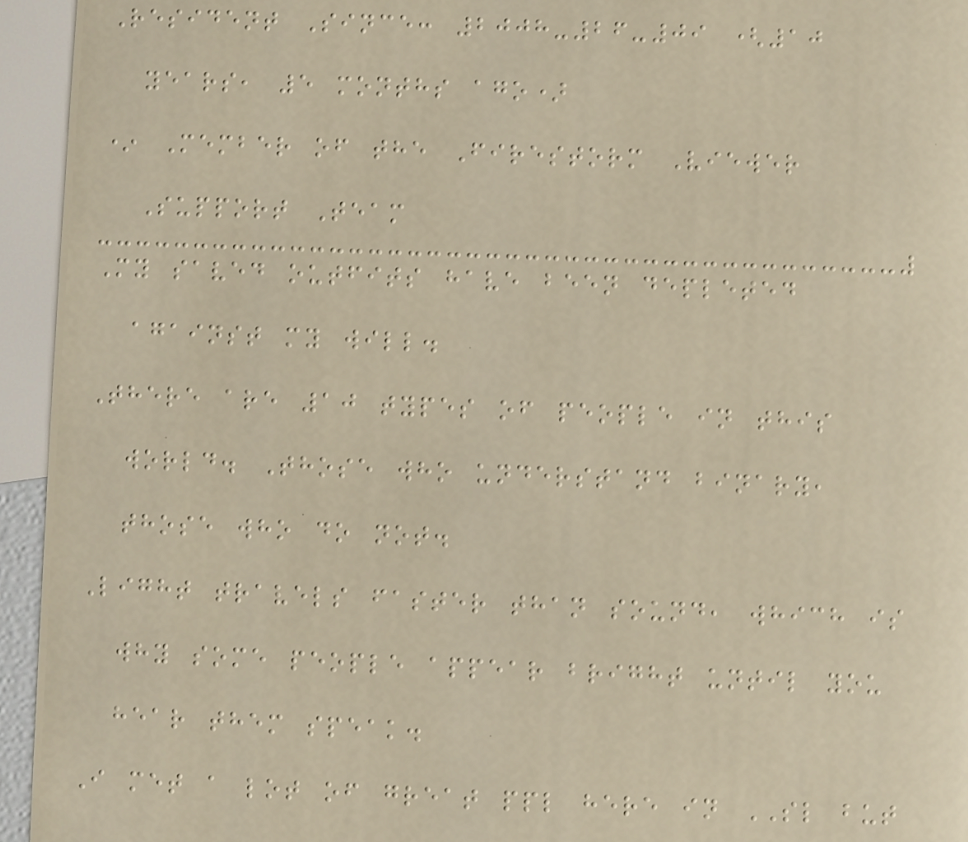Resident Since: 2008-26-09 (10
years, 5 months ago)
* Member of the Firestorm Viewer
Support Team
My saved outfits have been depleted
against my will.
There are 10 types of people in this
world. Those who understand binary,
those who do not.
Light travels faster than sound, which is
why some people appear bright until you
hear them speak.
I met a lot of great ppl here in SL but
